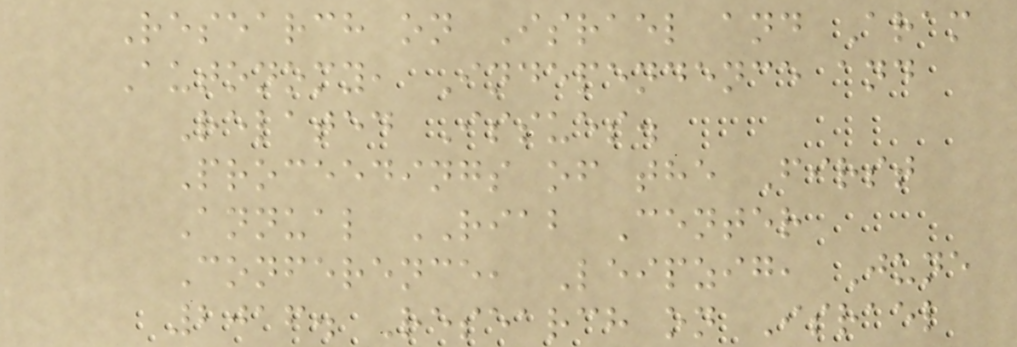Research on Israel and Aram
Autonomy, Independence and
Related Issues.
Proceedings of the First
Annual RIAB Center
Conference, Leipzig, June
2016. Research on Israel
